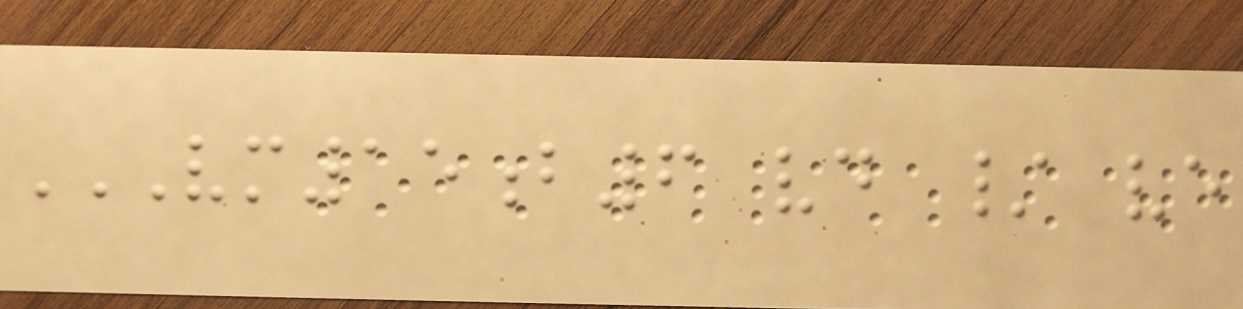VM15B6 VD / VE
